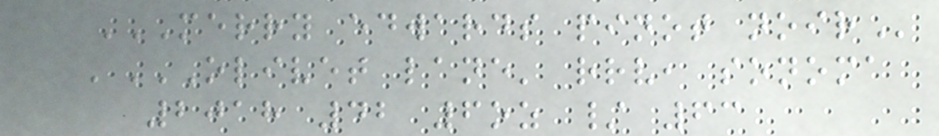MERRY EDWARDS PINOT NOIR
'OLIVET LANE' RRV, SONOMA
2018 42 6OZ / 63
